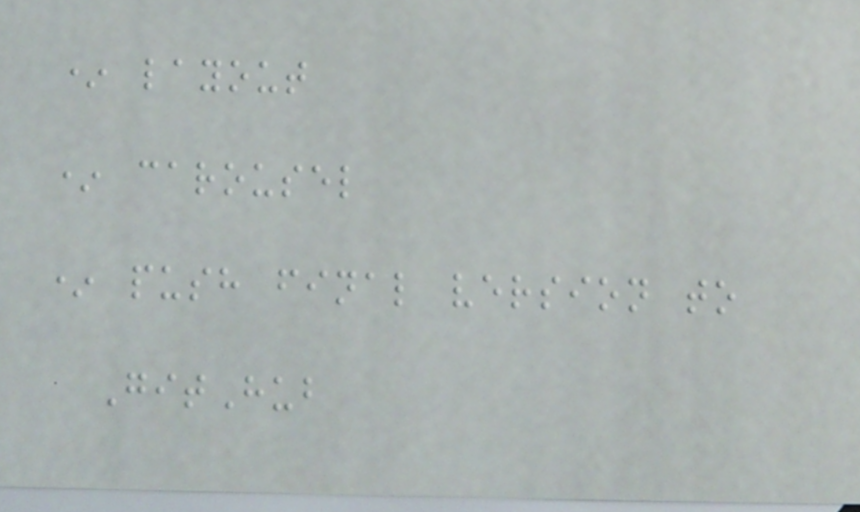* layout
* carousel
* push final version to
GitHub
